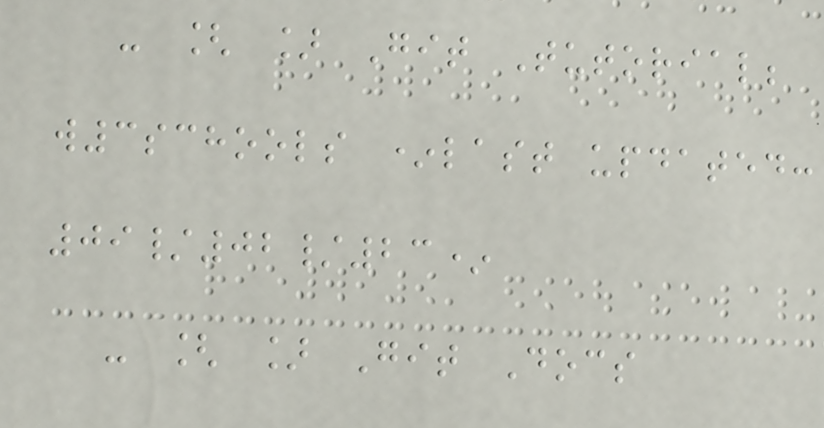- [ ] Git Tutorial;
w3schools *last updated:
09/02/23*
- [ ] Git Docs
